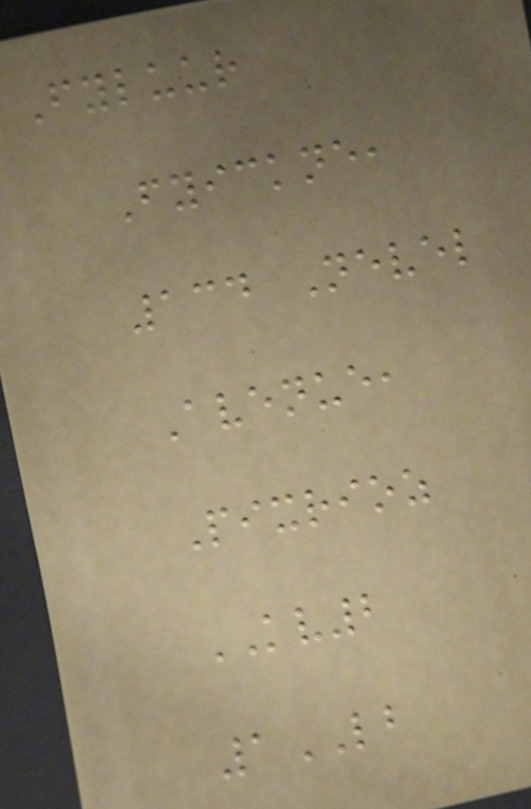Fyluur
Fyickne,
134 Nevel
Avenue,
Pixrioz
KV2
1LB
